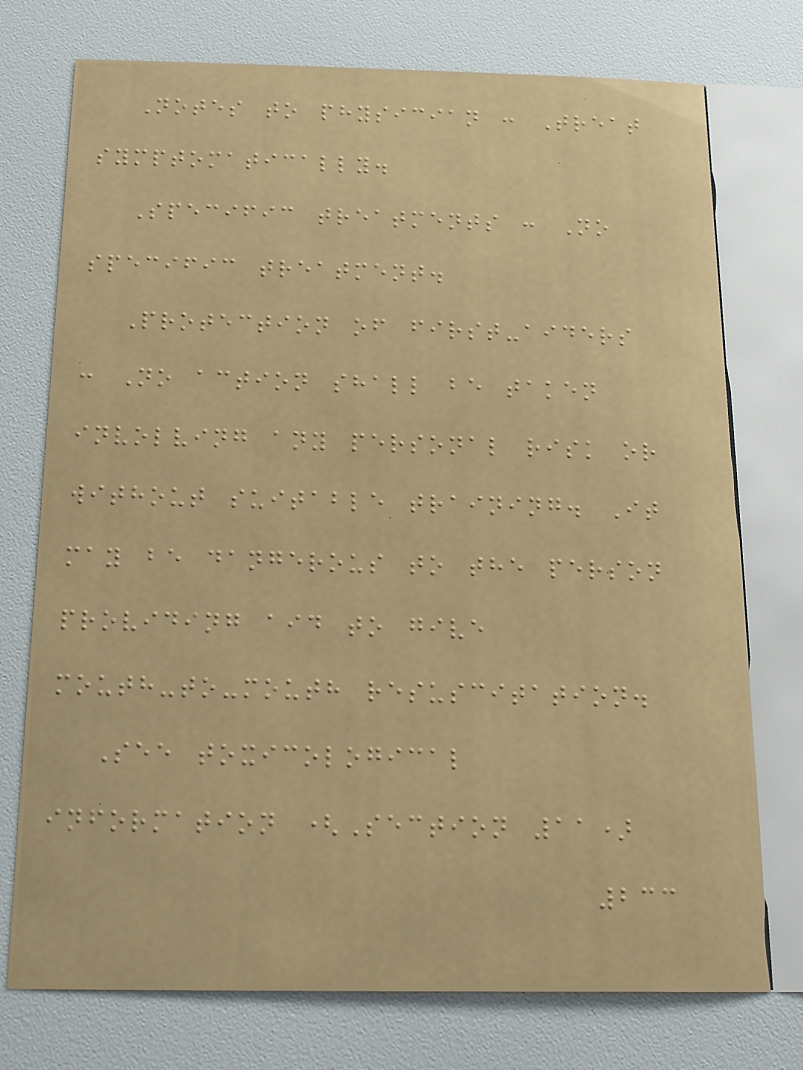Notes to physician : Treat
symptomatically.
Specific treatments : No
specific treatment.
Protection of first-aiders
: No action shall be taken
involving any personal risk or
without suitable training. It
may be dangerous to the person
providing aid to give
mouth-to-mouth resuscitation.
See toxicological
information (Section 11)
233
